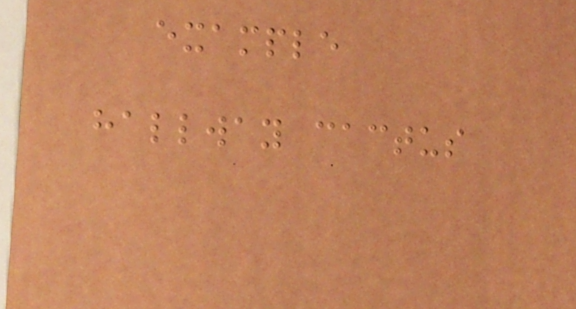example
hallway cactus
